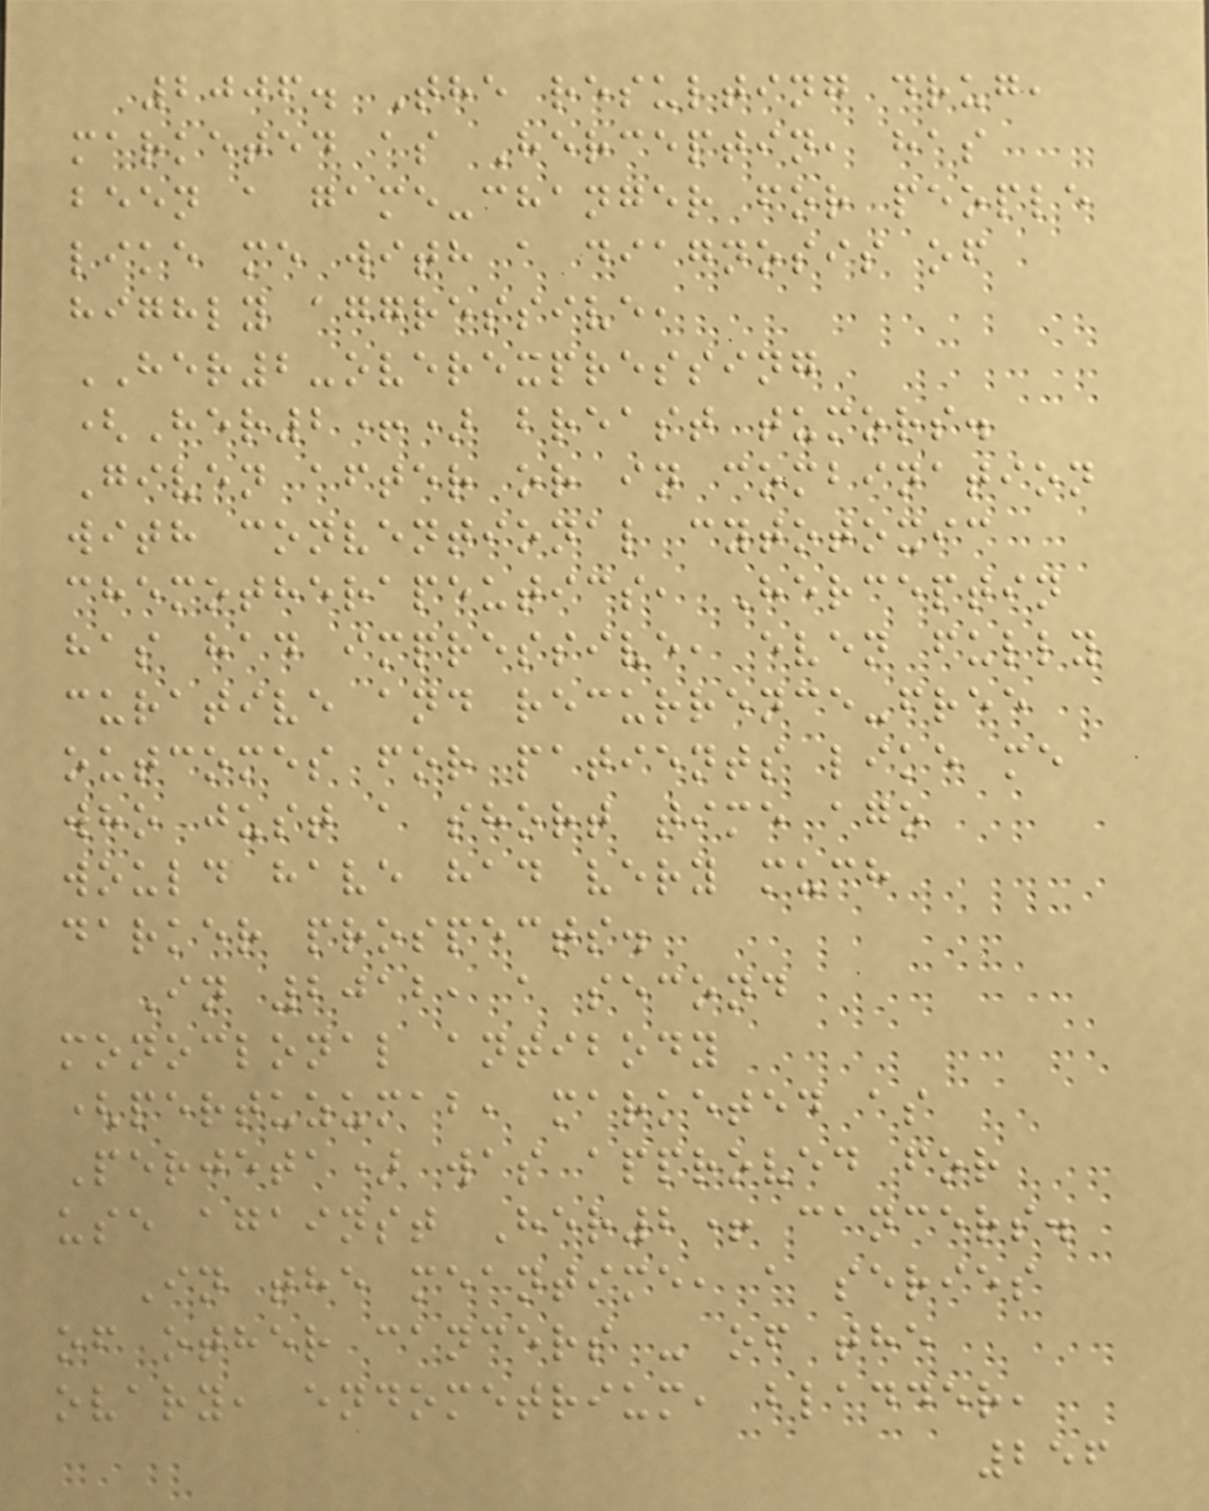2006. The resulting drug,
marketed as Herceptin, has
been a game-changer for people
like me with a diagnosis of
highly aggressive,
HER2-overexpressing
(Her2+) breast tumors.
Given after or in combination
with conventional cytotoxic
chemotherapeutics, Herceptin
has had impressive, even fully
curative and recurrence-free
outcomes for patients like me
who just a short time ago
would have had very much
darker prospects.
In 2012, a second
monoclonal antibody
(pertuzumab, marketed as
Perjeta) was approved for
use against Her2+ cancers.
In the meantime, a series
of other cancers - of the
ovary, endometrium, bladder,
256
